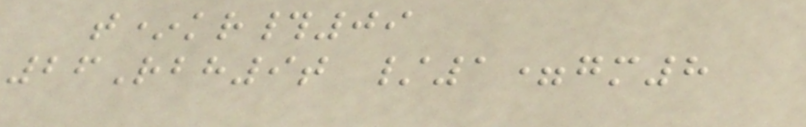t*kr#09
26Rbh9t /1=gm8
